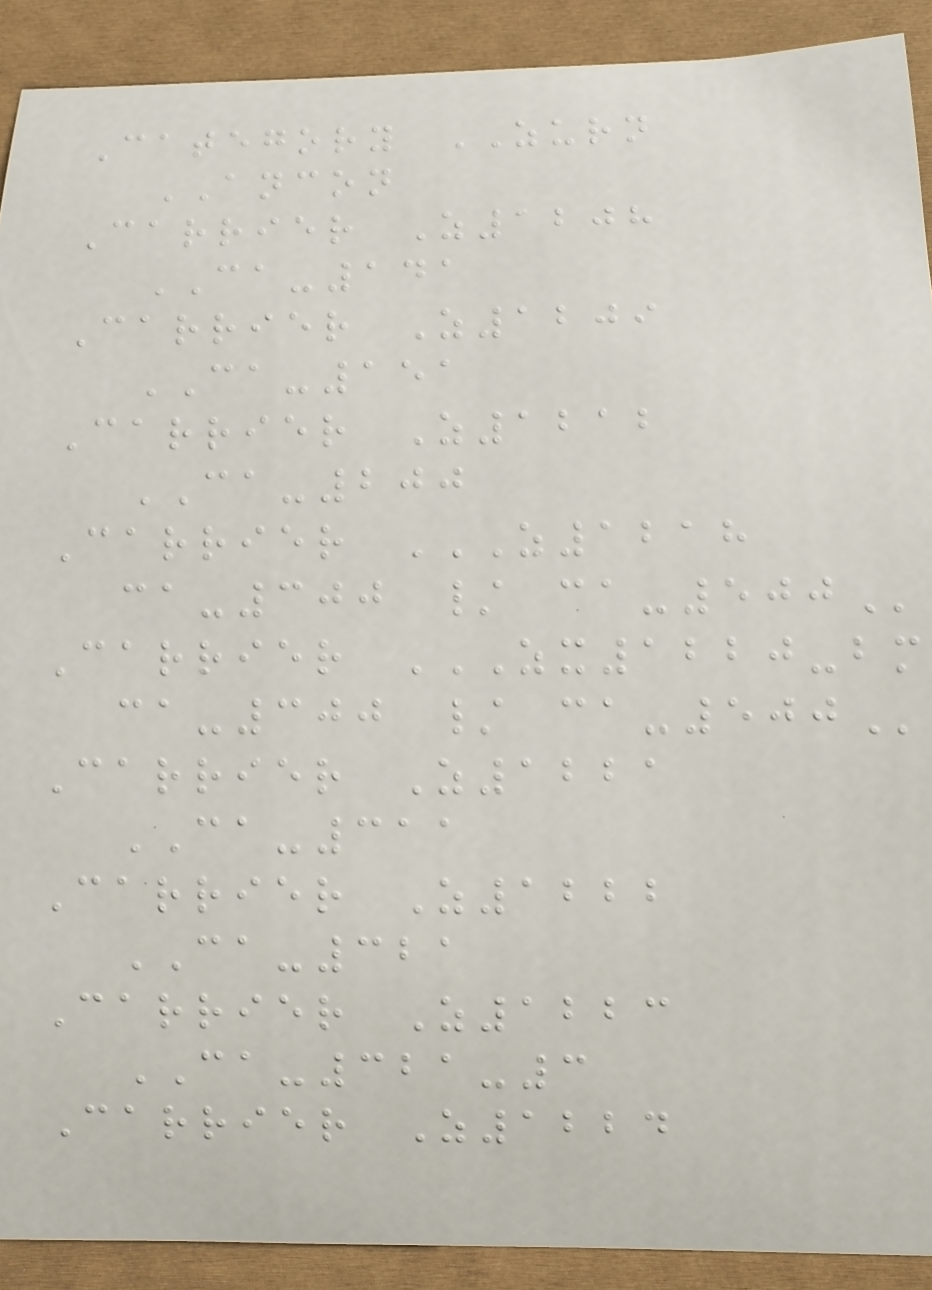Category ZURN
ANCON
Carrier Z1208
CA-141
Carrier Z1209
CA-151
Carrier Z1212
CA-200
Carrier Z1218
CA-300 / CA-500
Carrier ZX1220-BM
CA-300 / CA-500
Carrier Z1221
CA-311
Carrier Z1222
CA-321
Carrier Z1223
CA-321-3
Carrier Z1224
